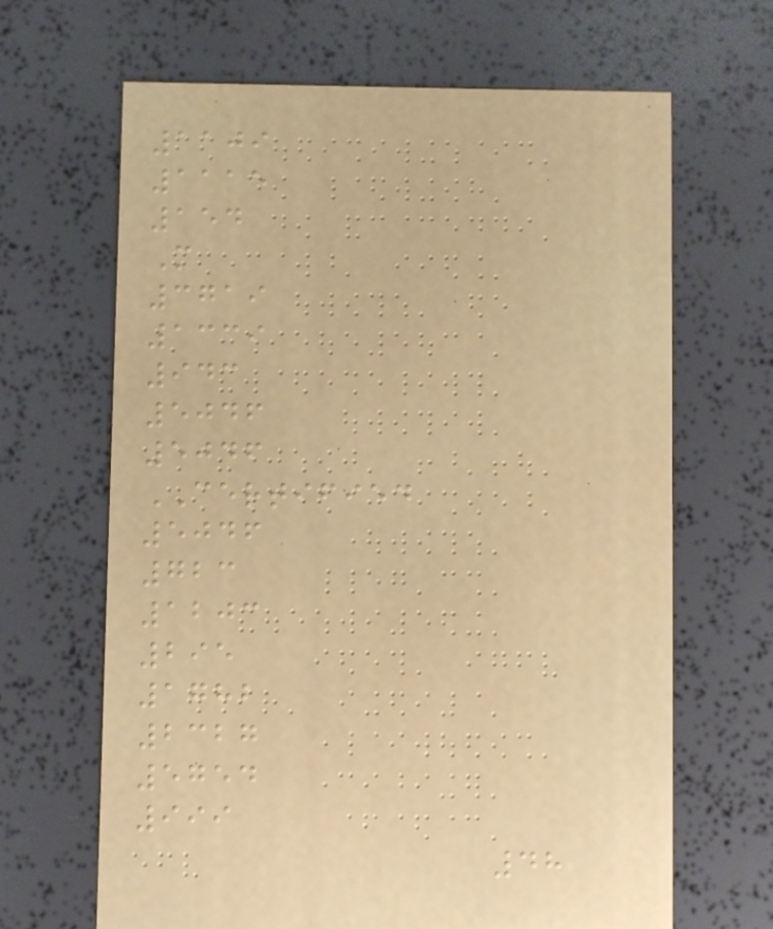1109
1115
154
M
3719
1339
943
5046
5046
CERTIFIED
5046
723
1203
295
1782
2327
5754
999
48
